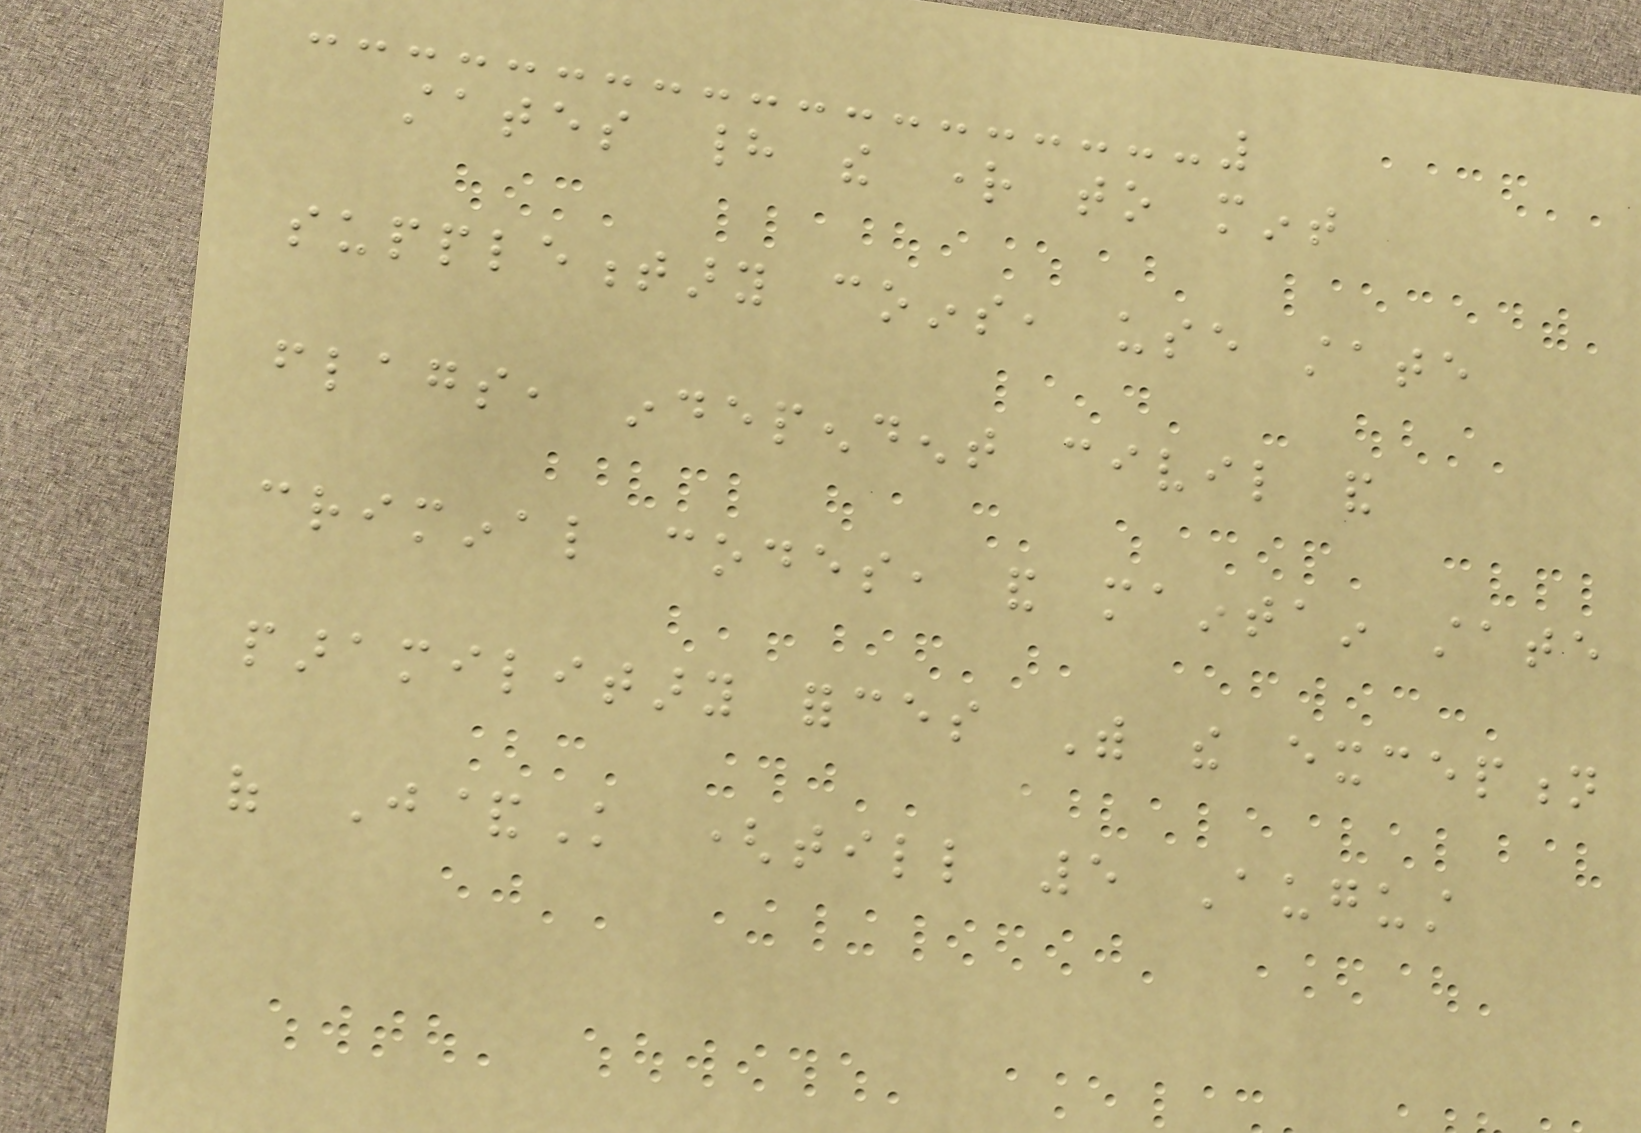states had the right to mint
supplementary coins, use state
flags, independent civil and
criminal codes, and maintain state
paramilitary forces With the exception
of J&K (till 5 August
